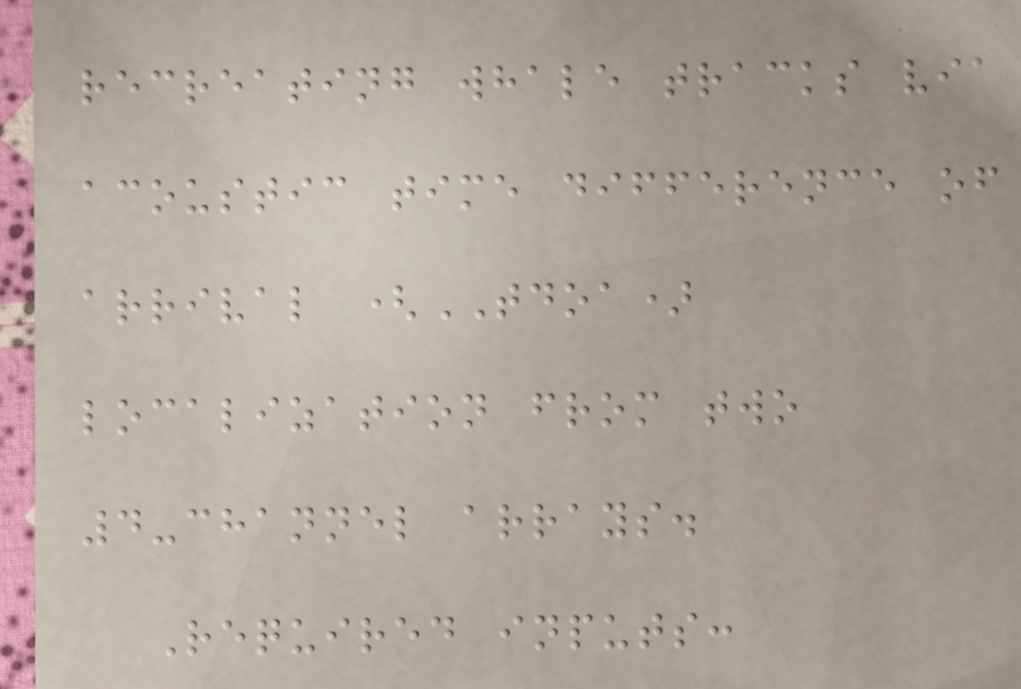recreating whale tracks via
acoustic time difference of
arrival (TDOA)
localization from two
4-channel arrays.
Required inputs:
